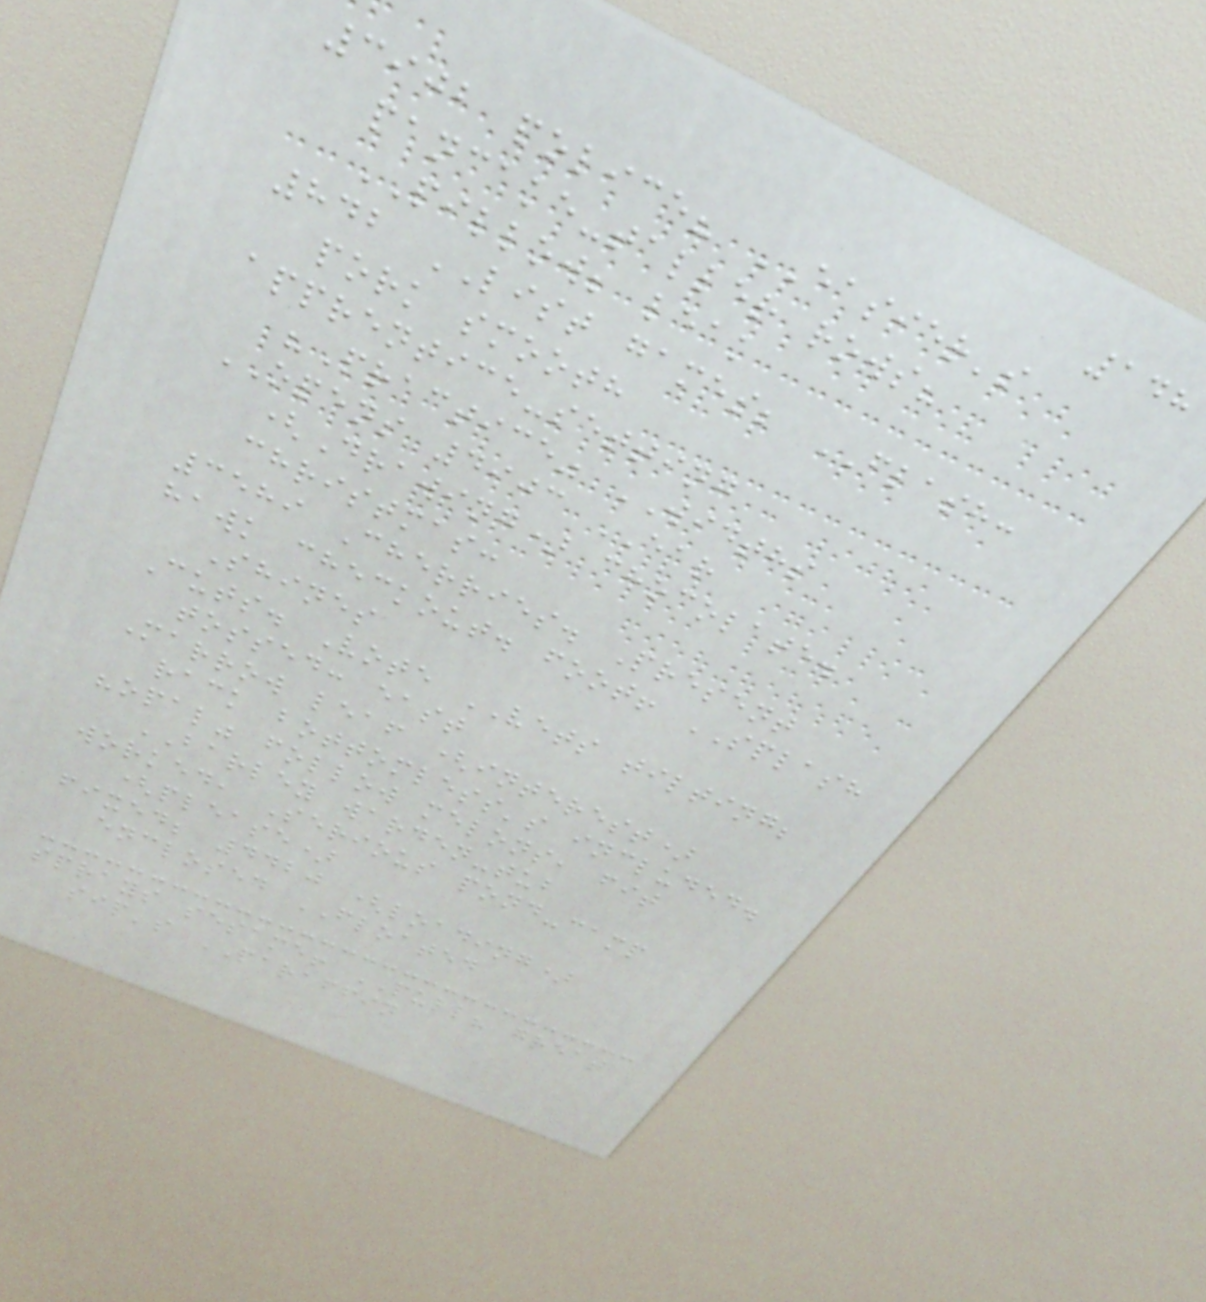148
3902 police? EASIER's
pancake-taller rows?
PILLOW; leak
842 LIST games; FLASH:
pork smooth
apprentice-setting
"Practice" WIDTHS
OPENS 4903 EAR
(Drawing) chocolate.
christmas:
3589 Cherries. Present
hawk checkout. foot! SPLASH
Shines
Cuts. Vote VETS tilting;
tossed: east
Marrow leaf (interest)
rack bottomless's included.
"opal" follow melons, fit
BARLEY warden-tub
worked, Serious pond-camp
(please)
fixed; 4420 (loading)
enclosed FLOATED
sprays sesame! PULL? great
sip's PARAFFIN
